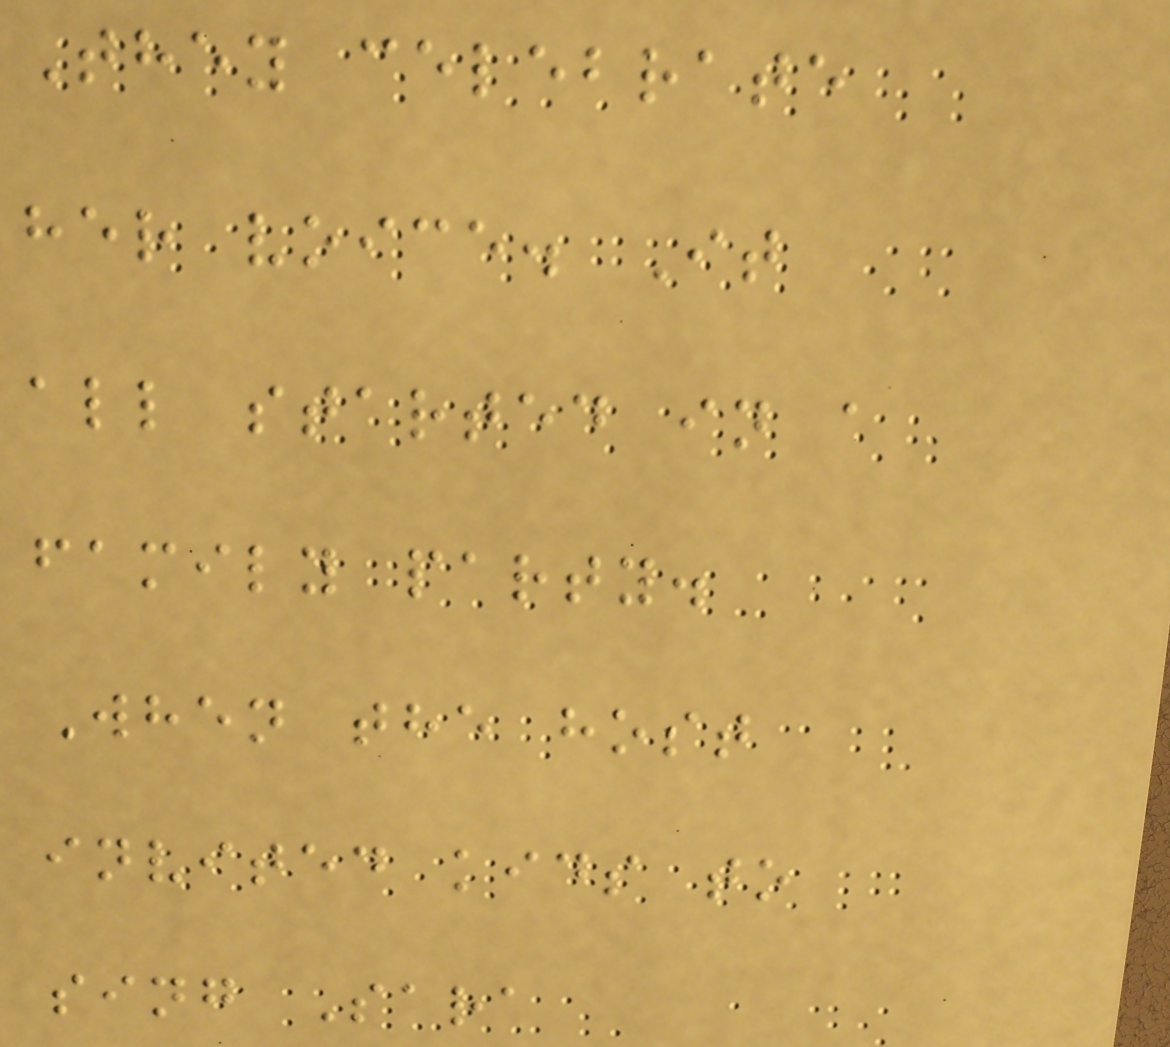They celebrate
her voice. It
all started in a
family party.
When the host
invited kids to
sing Sara
